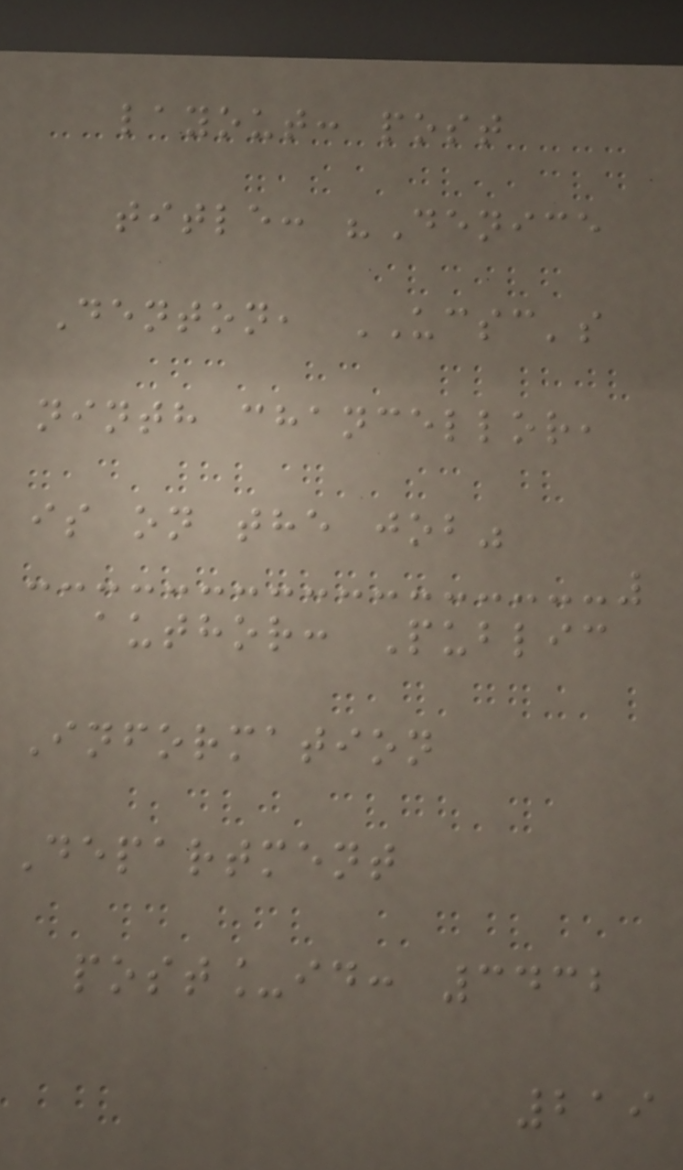layout: post
title: "Denice
Denton, UCSC's
ninth chancellor,
is on the job"
author: Public
Information
Department
post_id: 3432
219
